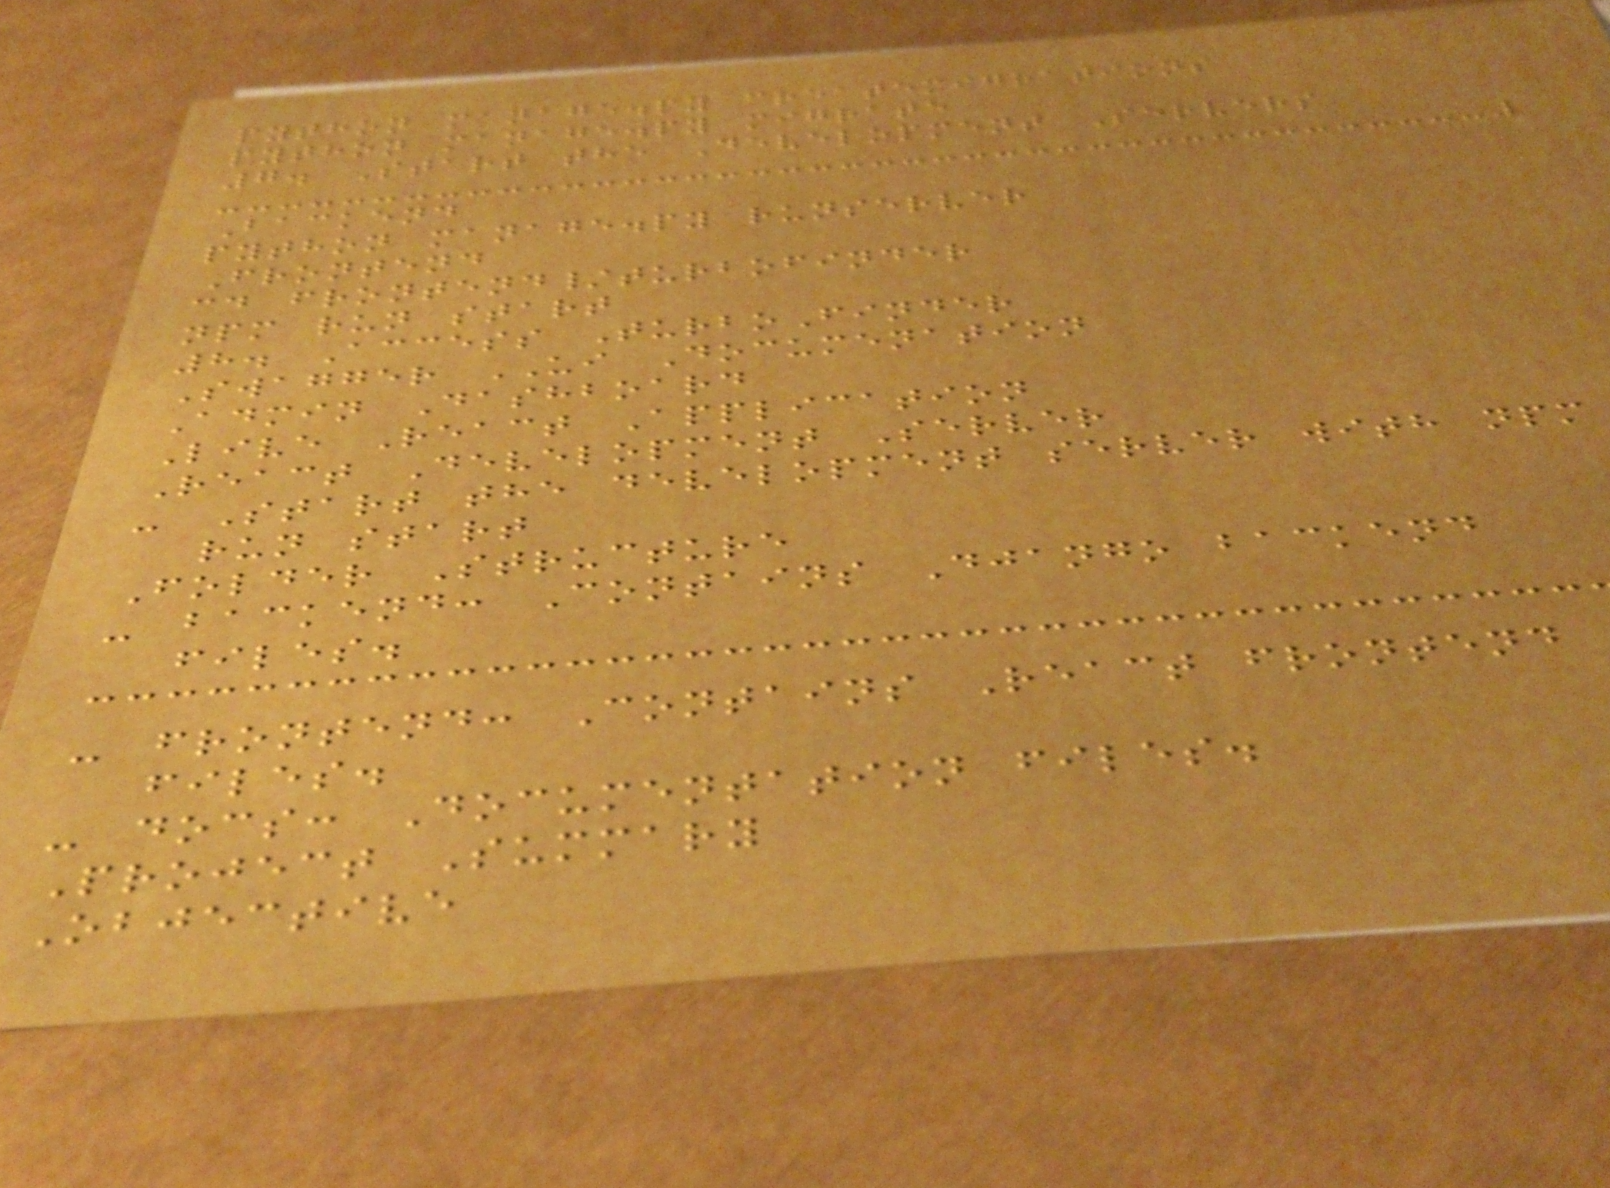python manage.py createmigrations
python manage.py migrate
7. Start the Development Servers
Backend
python manage.py runserver
Frontend
cd frontend/turbofinder
npm run start
8. Access TurboFinder
Swagger UI Documenation
Admin Dashboard
Live React Application
React Development Server
- Start the development server with npm
run start
Folder Structure
- backend: Contains Django backend
files.
- frontend: Contains React frontend
files.
- docs: Documentation files.
Project Summary
Objective
